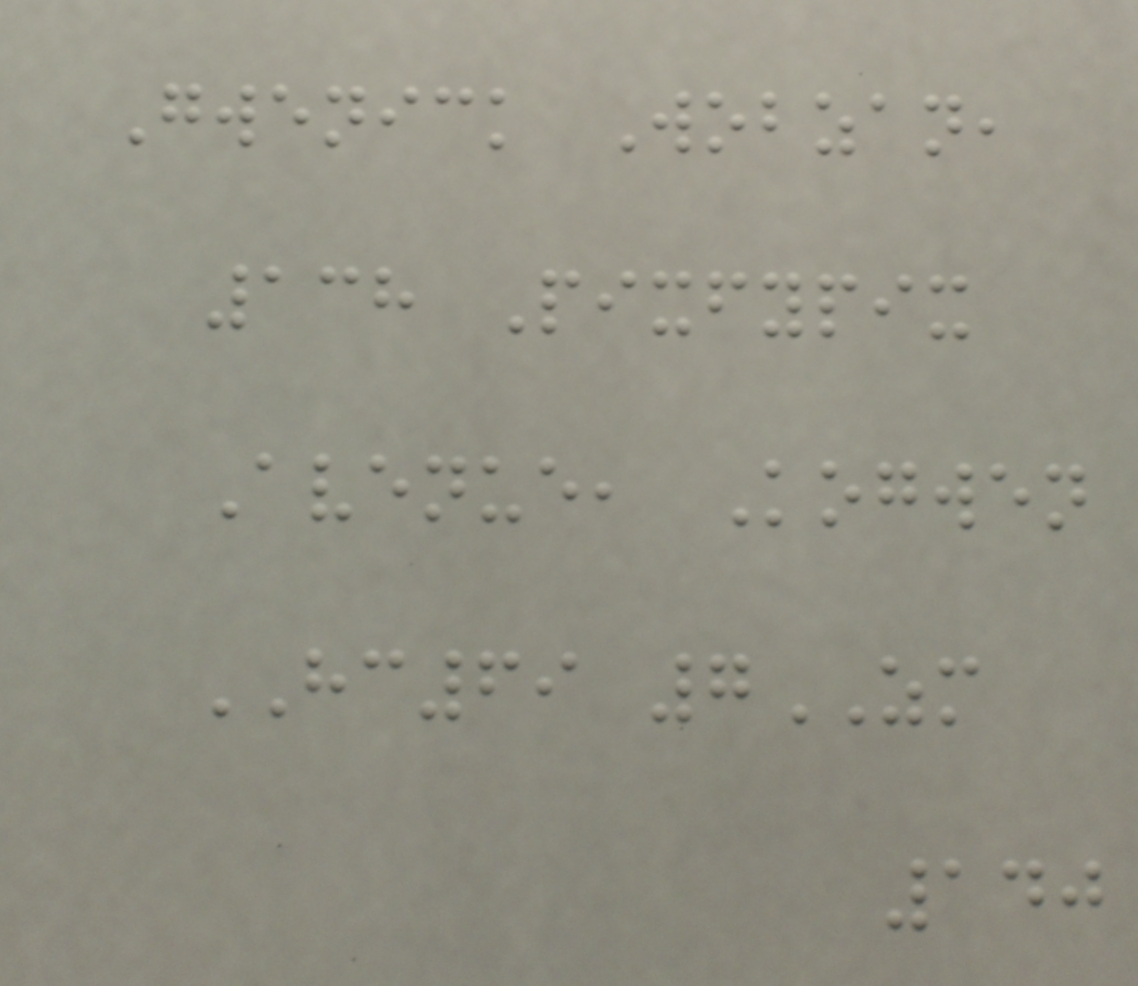Gwenick Wobzan,
138 Pixfypix
Avenue, Kogwen
HC69 7ZM
140
